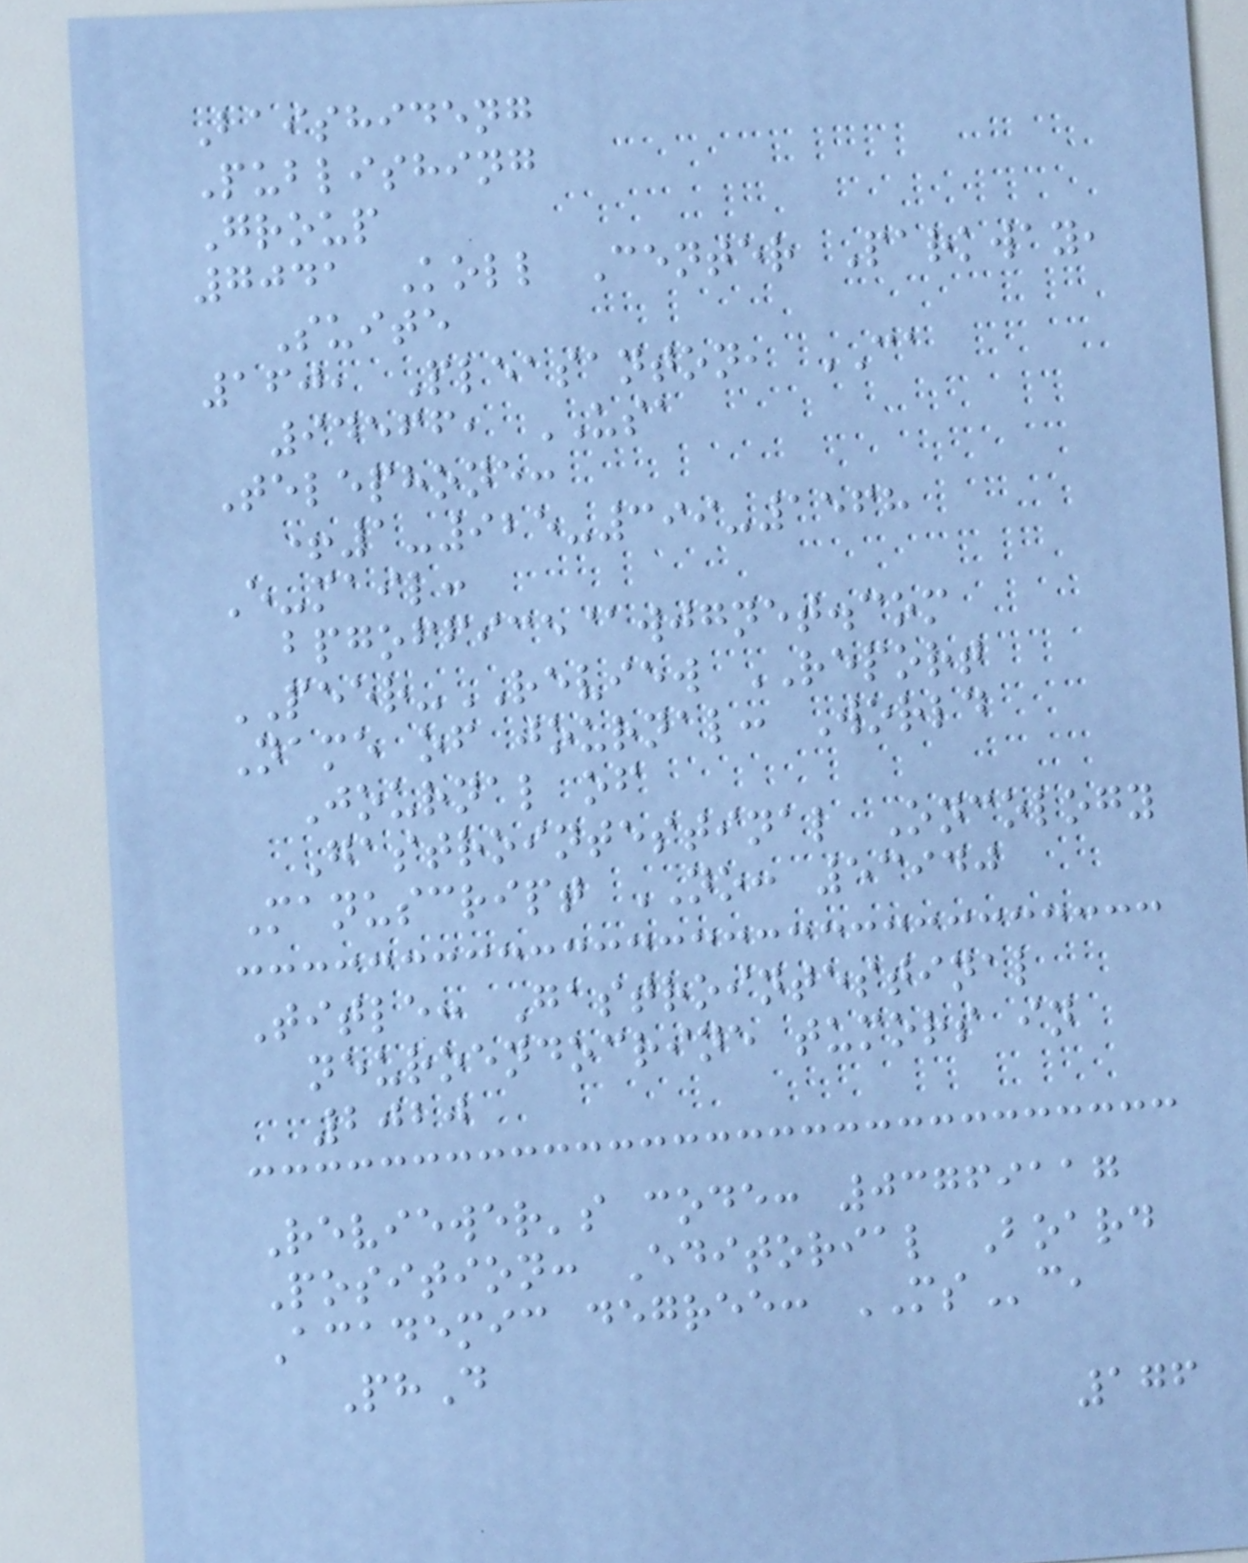Baishideng
Publishing
Group
7041 Koll Center Parkway,
Suite
160, Pleasanton, CA
94566, USA
Telephone:
+1-925-399-1568
E-mail:
bpgoffice@wjgnet.com
PEER-REVIEW REPORT
Name of journal: World
Journal of
Gastrointestinal Oncology
Manuscript NO: 53940
Title: Gastrointestinal
neuroendocrine tumors in
2020
Reviewer's code: 03769117
Position: Editorial Board
Academic degree: MSc,
PhD
176
